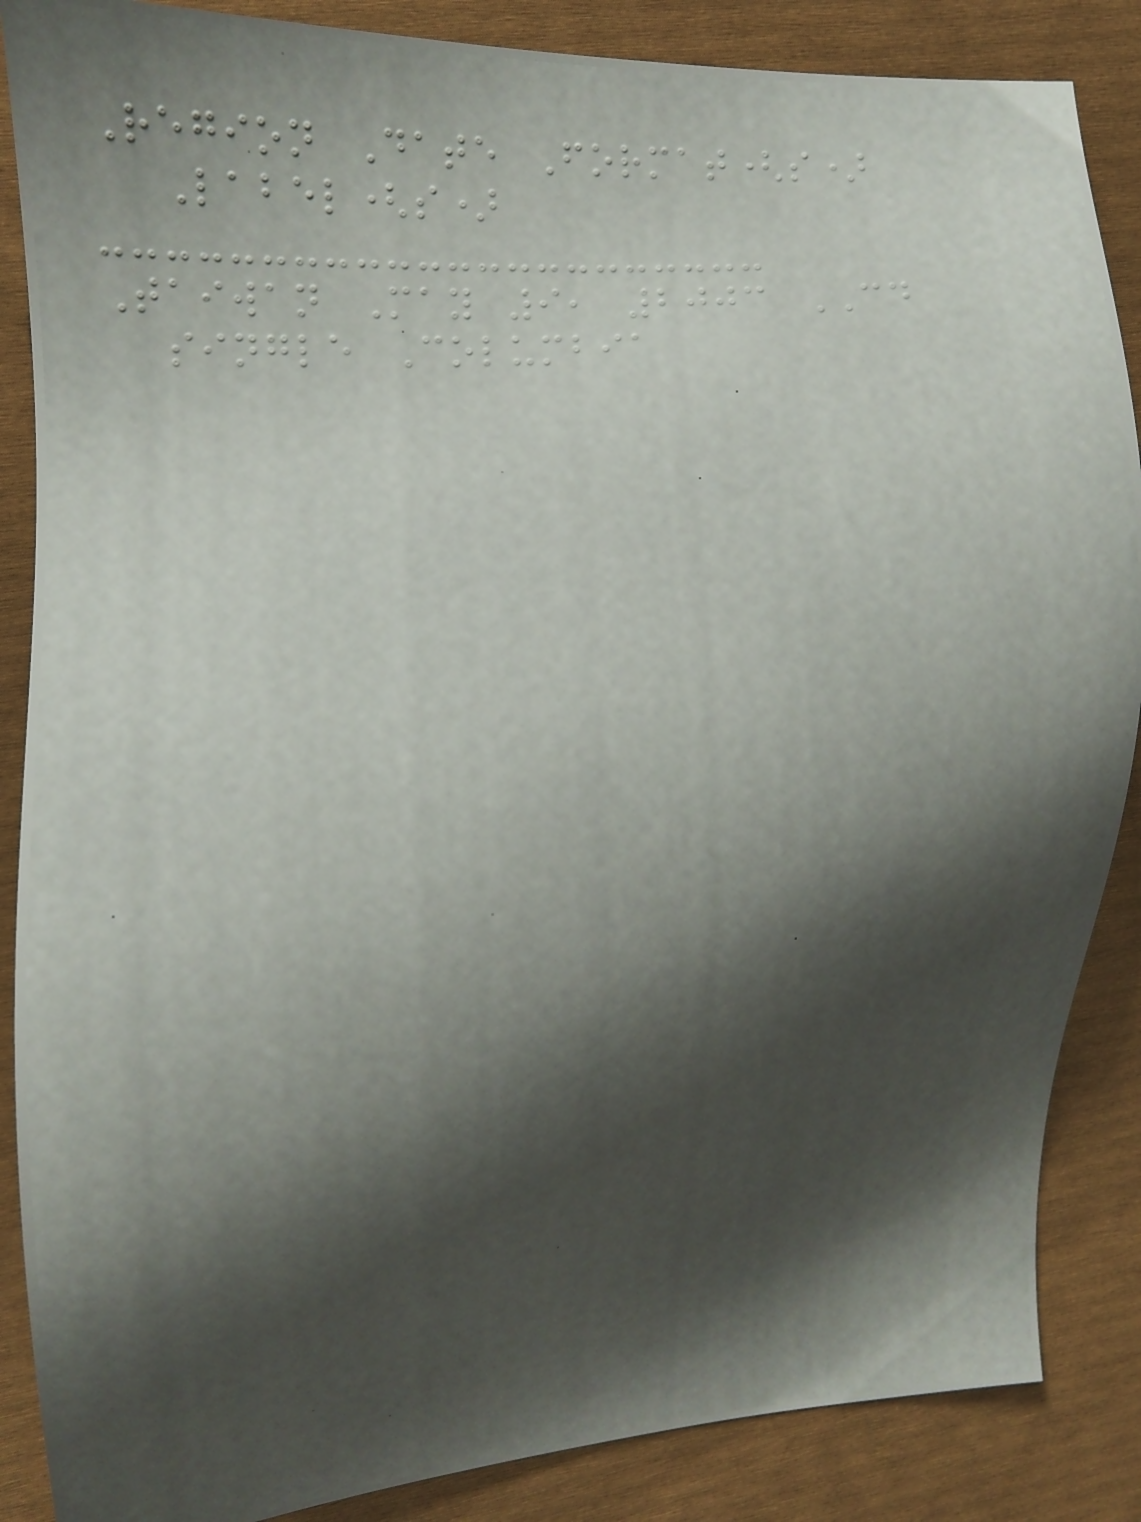Region Date Format(s)
Label(s)
Taiwan May 9, 2003 CD
single Columbia
